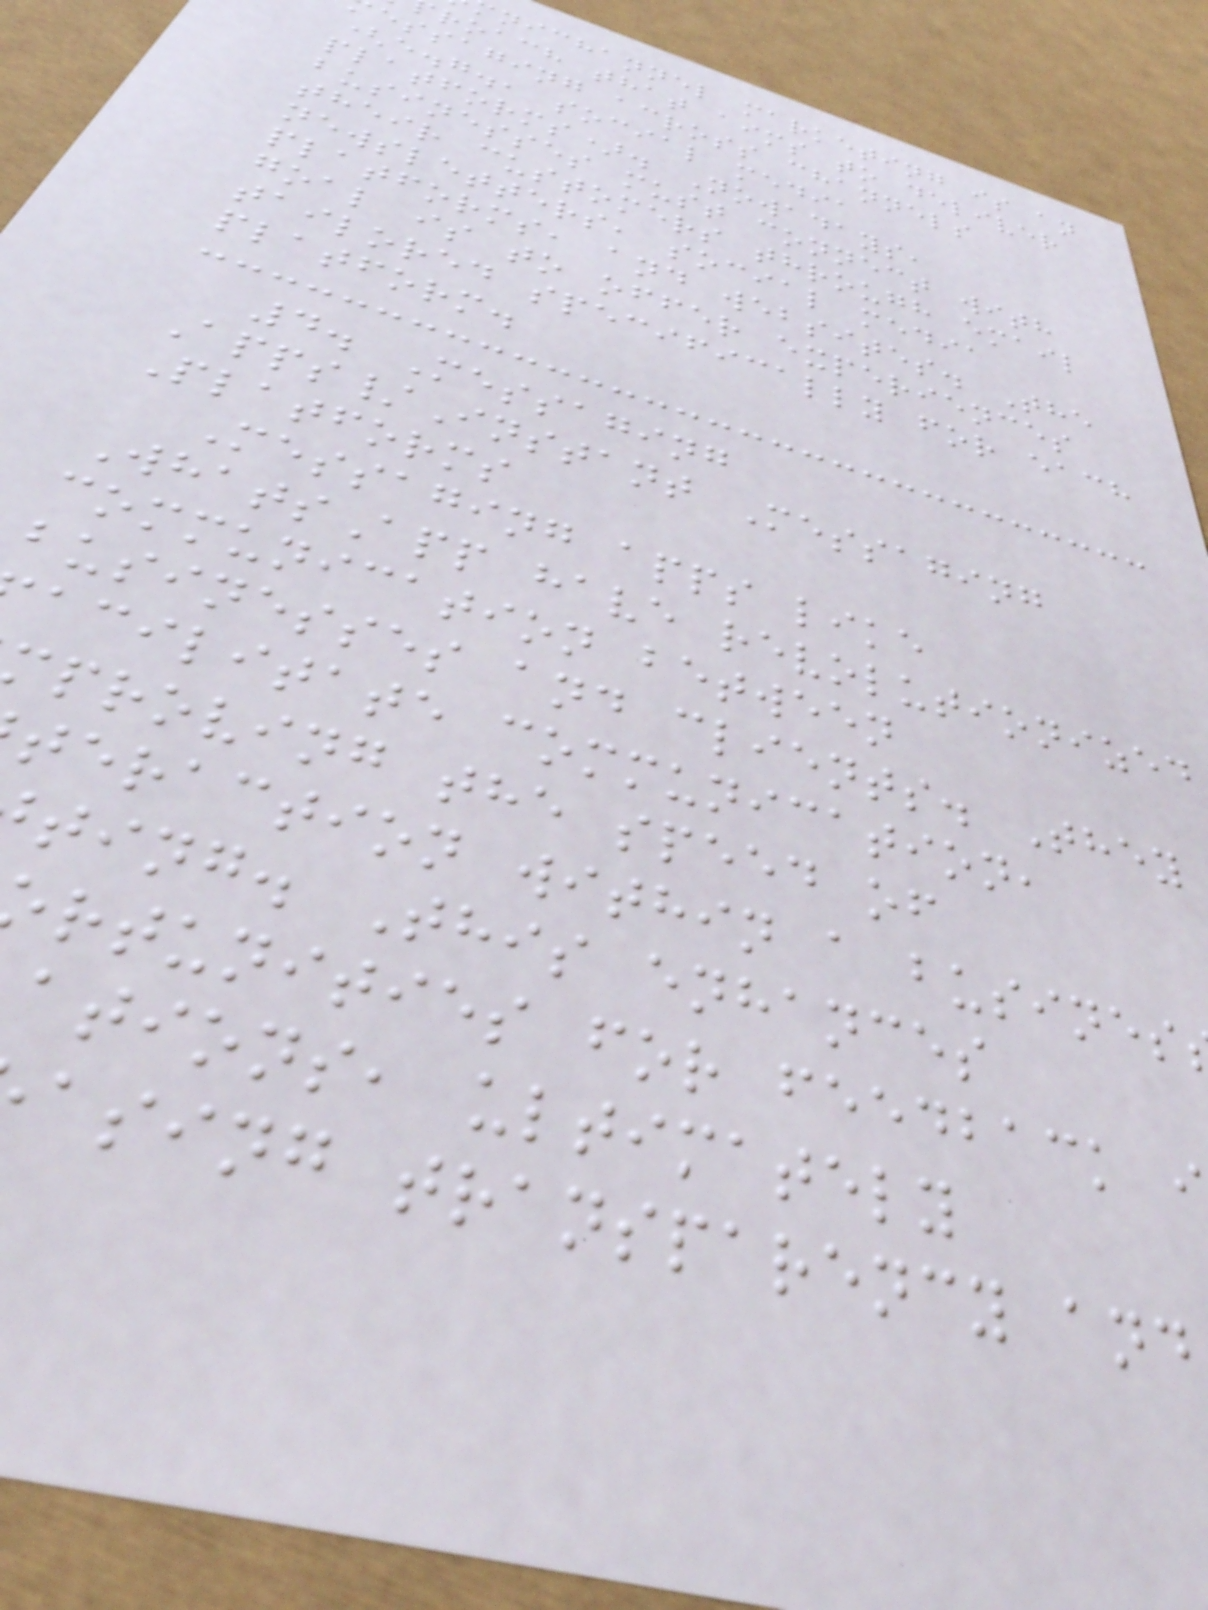nichannel marketing is an
roach that aims to deliver
essaging across channels
(e.g., social media
platforms). Nowadays,
businesses must connect with
their customers through email
newsletters, social media
platforms, and websites. The
goal is to offer experiences
tailored specifically for each
platform.
4. Messaging
Apps/Instant Messaging
Platforms
Messaging apps like
WhatsApp have revolutionized
communication between
businesses and clients. They
acilitate communication,
proving the speed of
teraction within a busines
ting. This enhances
rtunities for feedback
ations, ultimately
asing transparency and
